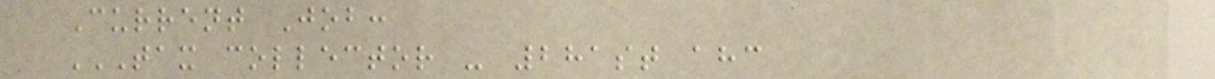Current Job:
TAX COLLECTOR - 281ST AHC
